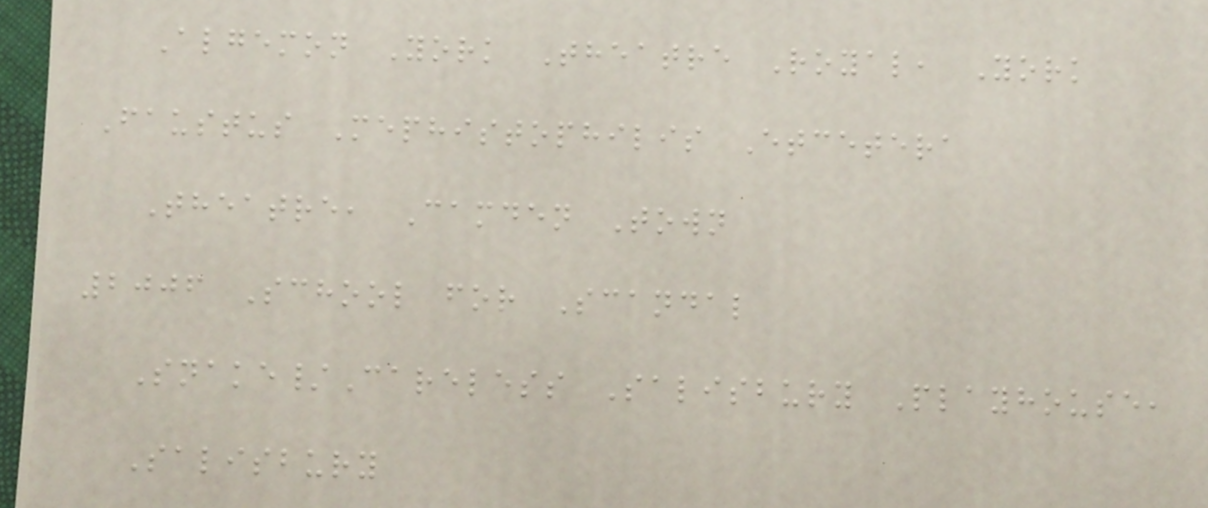Algemon York Theatre Royal, York
Faustus Mephistophilis Etcetera
Theatre, Camden Town
2006 School for Scandal
Snake/Careless Salisbury Playhouse,
Salisbury
